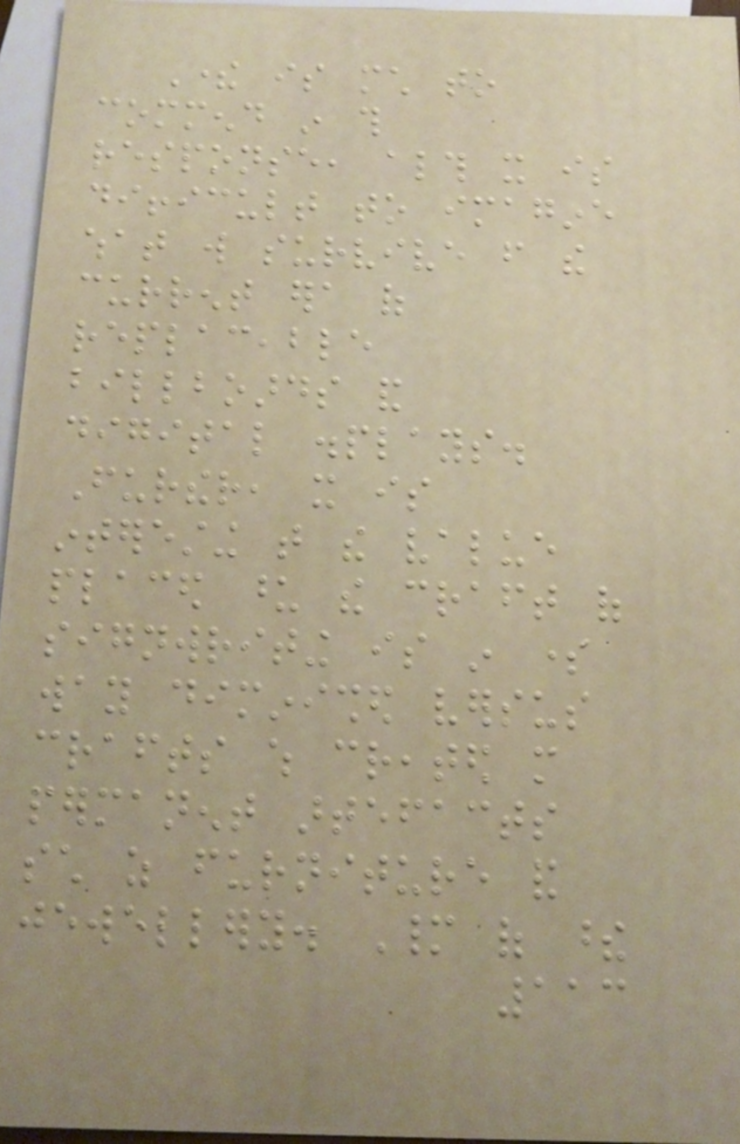There is much to
commend in this
response, although it is
difficult to imagine
what will survive from the
current era of
replaceable
billboards and
digital displays.
Further, it is
interesting that the value
placed upon the craft of
signwriting is in some
way diminished versus
crafts which created more
permanent artefacts
such as furniture and
jewellery. Many of these
113
